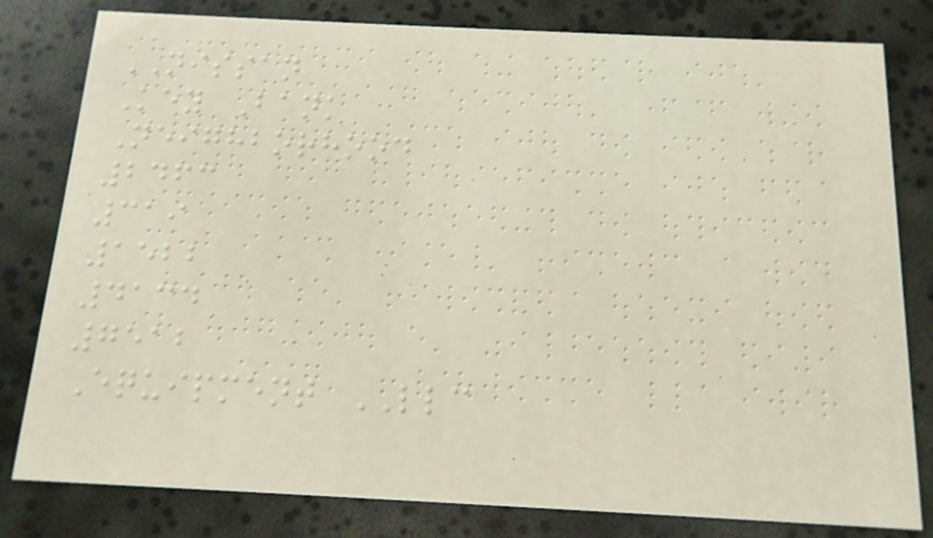NISSAN
Key Bank
Neighborhood
2463
319
1522
4134
7512
Equipment LLC
